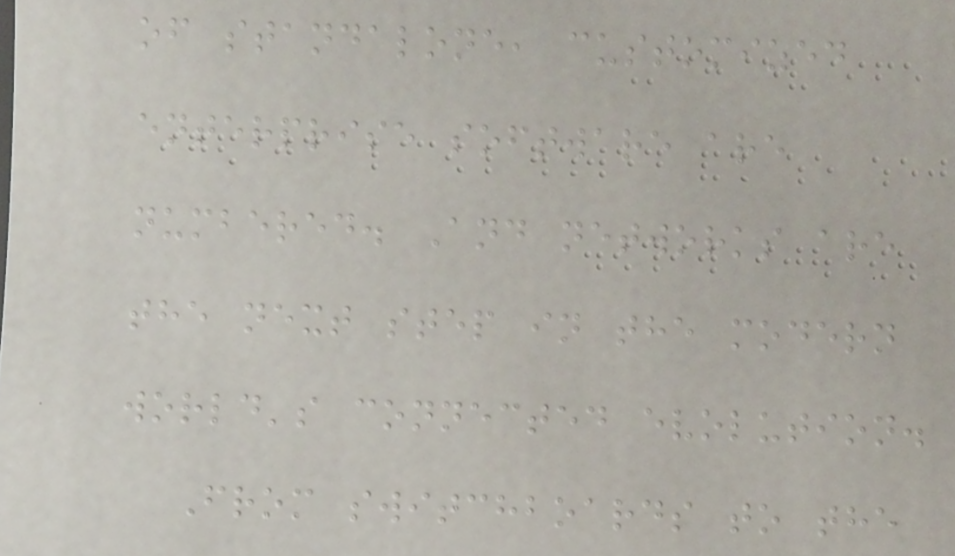of standalone, customized
enterprise software are
numbered. And networks are
the next step in the modern
world's connected evolution.
From switchboards to the
